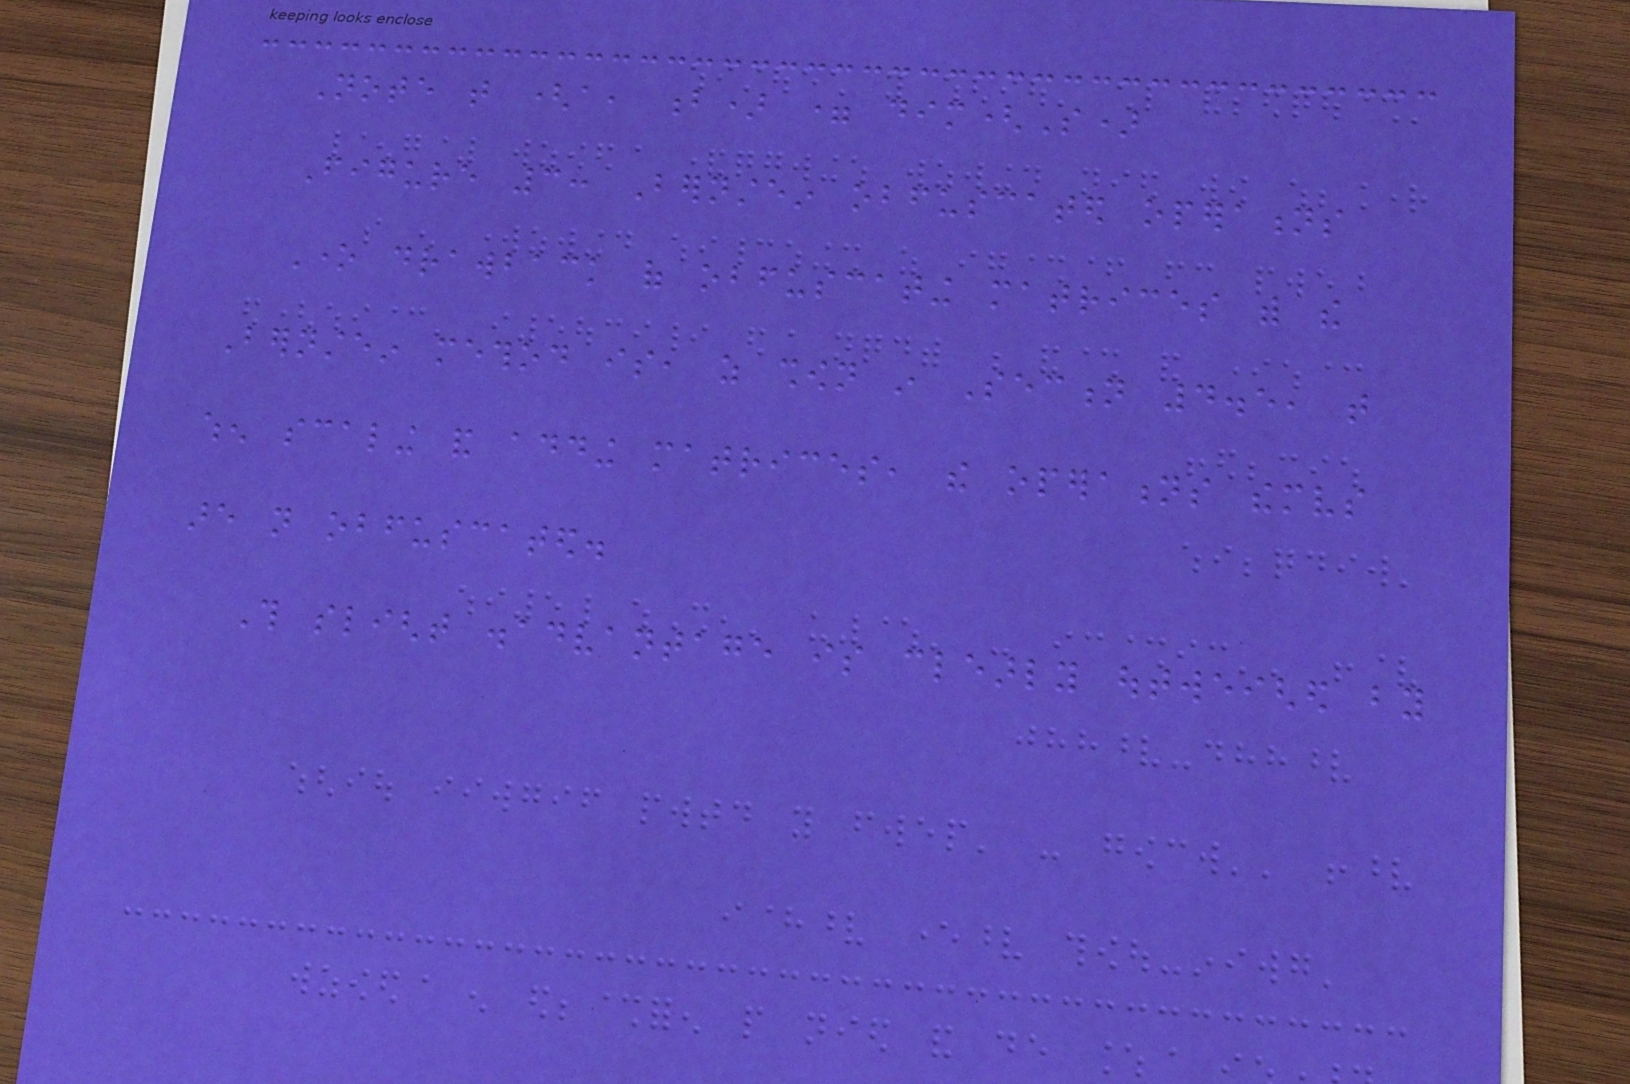Note that (a, b) = dim(S)
Figure 3: Bernstein obfuscated operations
One drawback of obfuscating matrices with the
Bernstein method is, as shown in Section 4.5, that
when scaling and adding matrices, the operations themselves
are not obfuscated.
This slight disadvantage is clearly outweighed by
